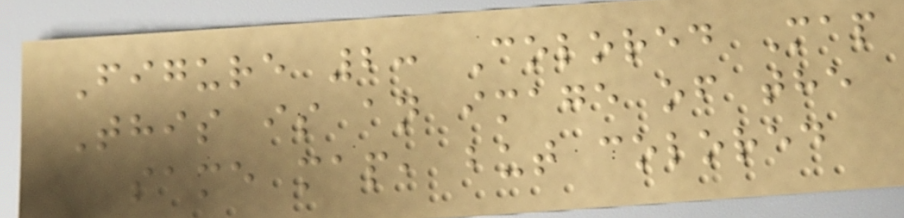Figure 2: Colored Map
This is an image of the
same map, but colored
